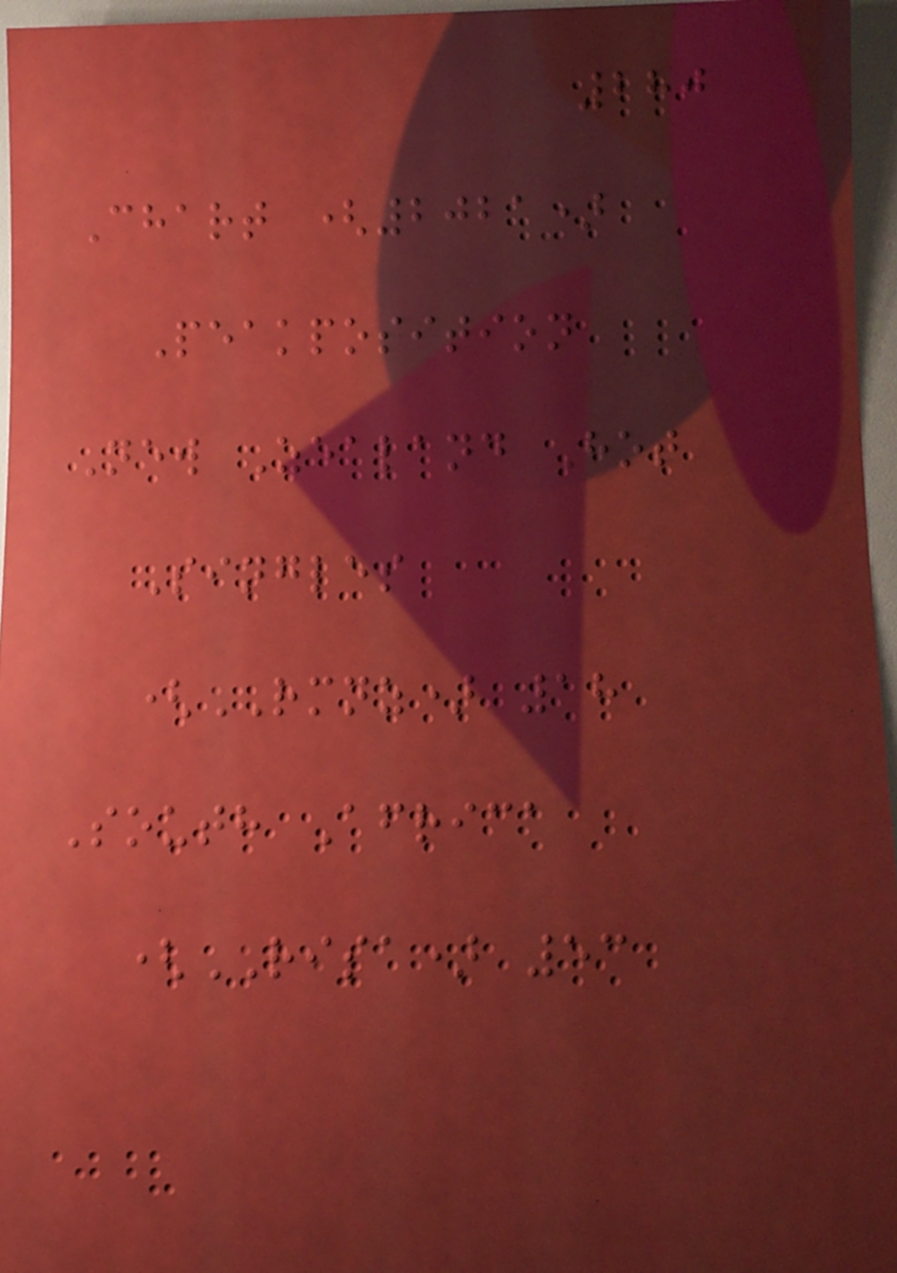280
Chart (2021)
Peakposition
New Zealand Hot
Singles
(RMNZ) 18
South Africa
(RISA) 53
